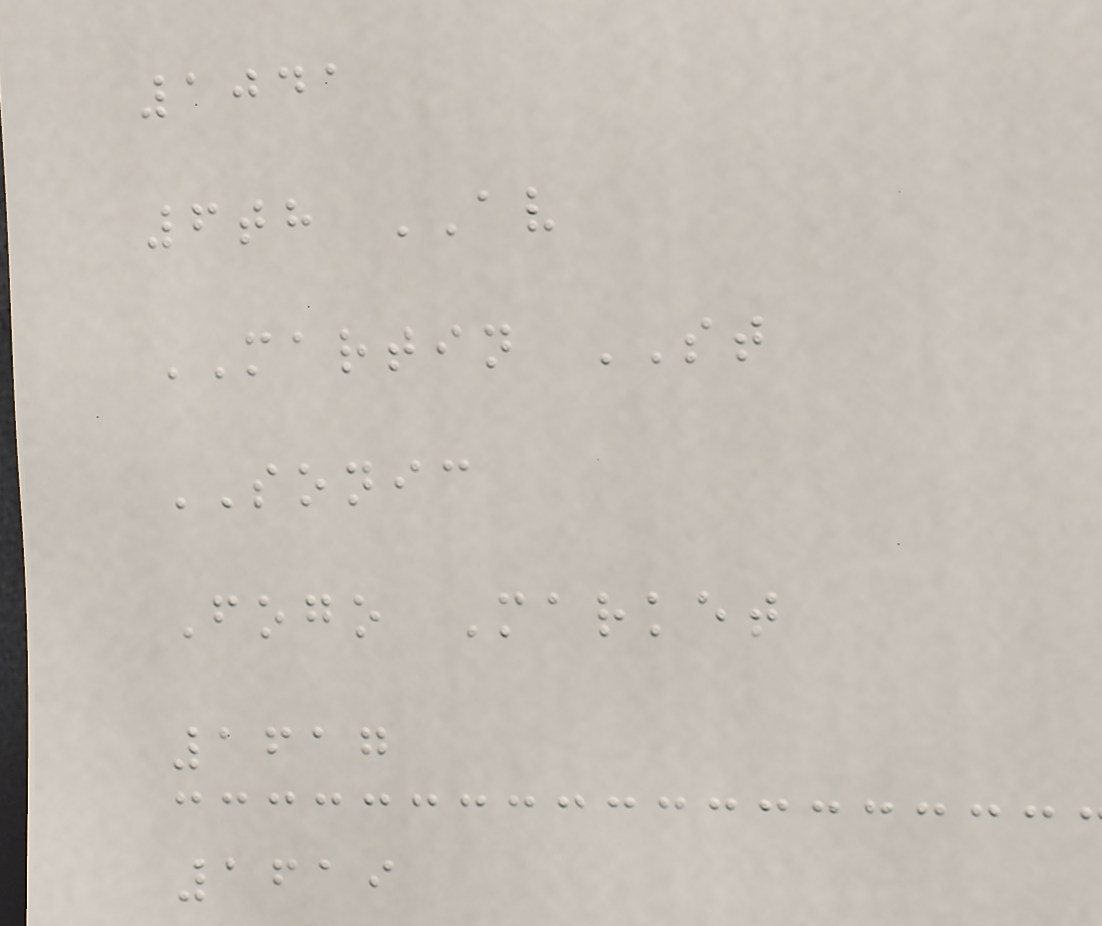1041
6th AV
MARTIN ST
SONIC
Fogo Market
1617
1619
